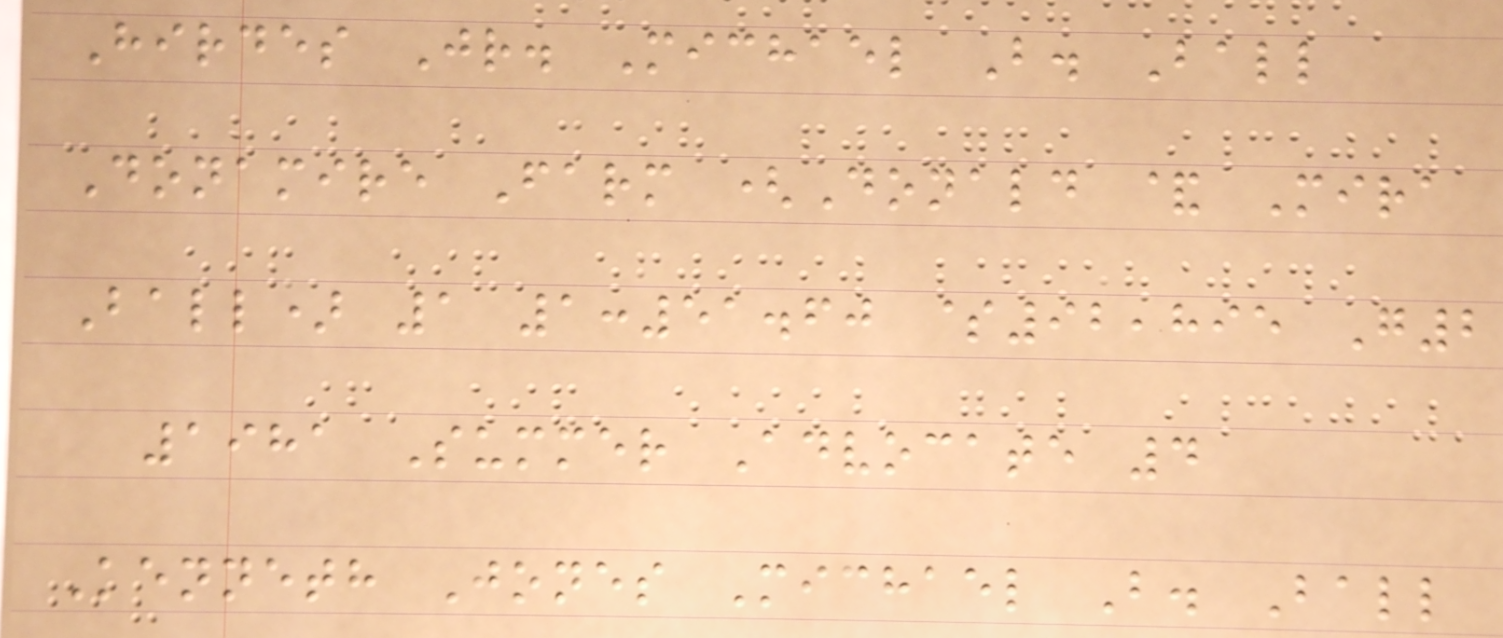Hirdes Jr. Michael B. Ball
Donamire Farm (Donald & Mira
Ball) 1 1:51.60 $92,895 G2
1981 Summer Advocate 4
Kenneth Jones Michael B. Ball
